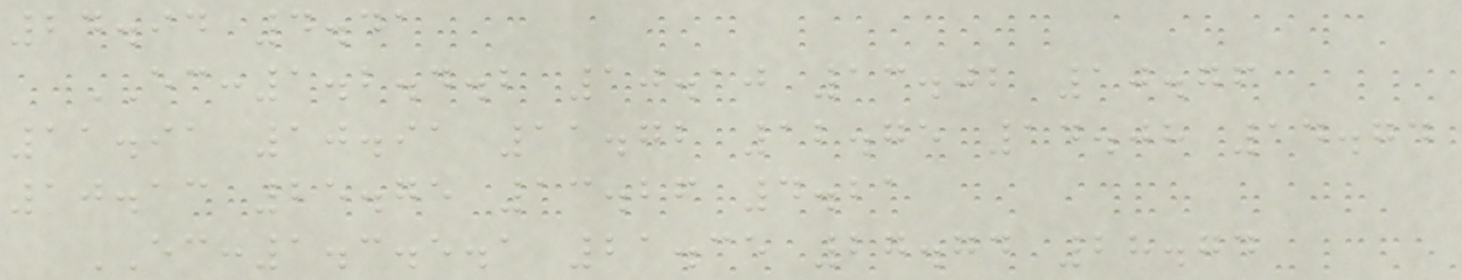24.94 4.41
EC:1.2.4.2 10.10 13.02 10.76
11.91 10.91 11.72 12.75 14.08 14.74
10.13 25.75 13.26 4.21
EC:1.3.5.1 21.35 27.74 28.74
